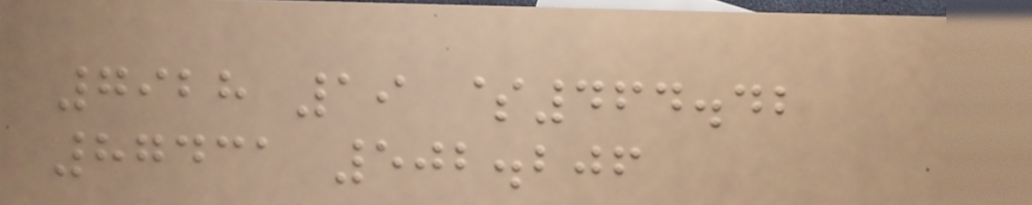7928 19 $464.42
87431 502.206
